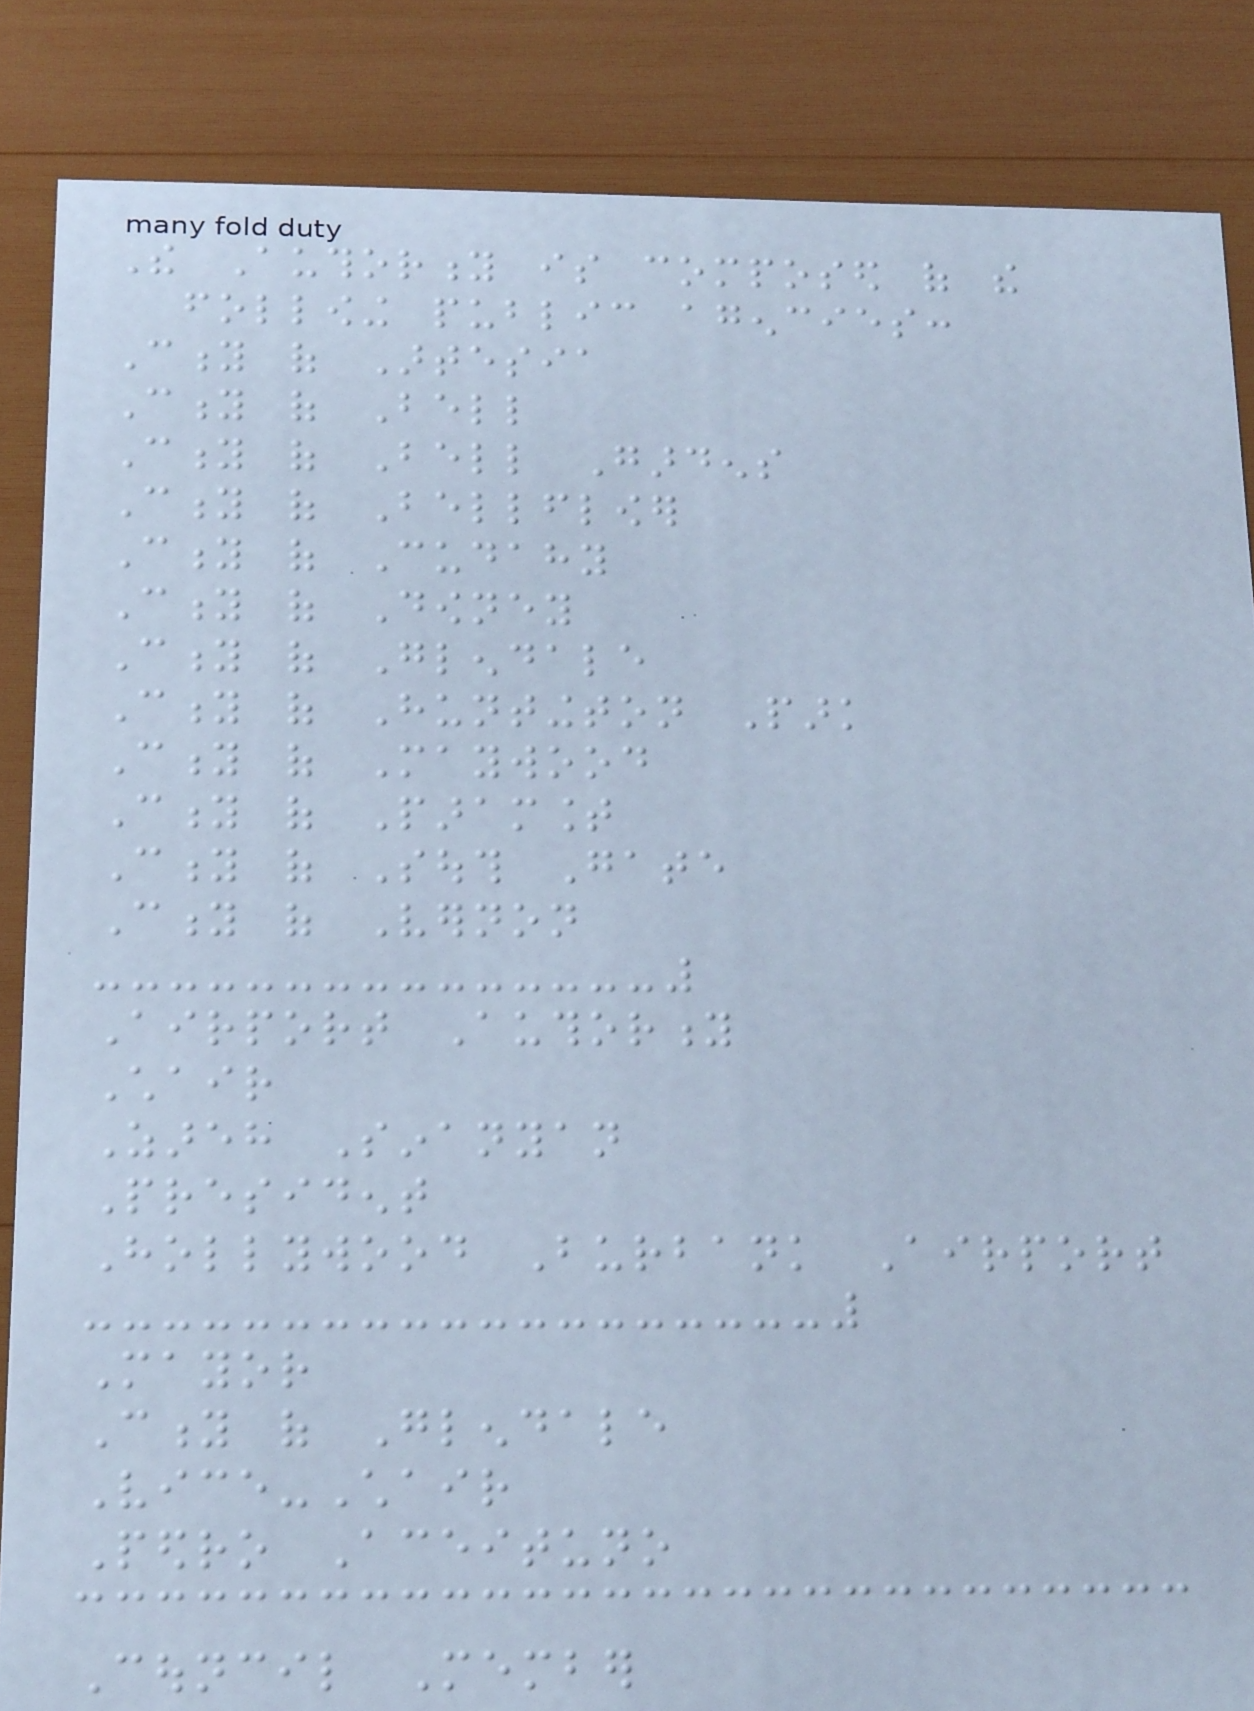The Authority is composed of the
following public agencies:
City of Artesia
City of Bell
City of Bell Gardens
City of Bellflower
City of Cudahy
City of Downey
City of Glendale
City of Huntington Park
City of Maywood
City of Paramount
City of South Gate
City of Vernon
Airport Authority
Chair
Zareh Sinanyan
President
Hollywood Burbank Airport
Mayor
City of Glendale
Vice-Chair
Pedro Aceituno
Council Member
